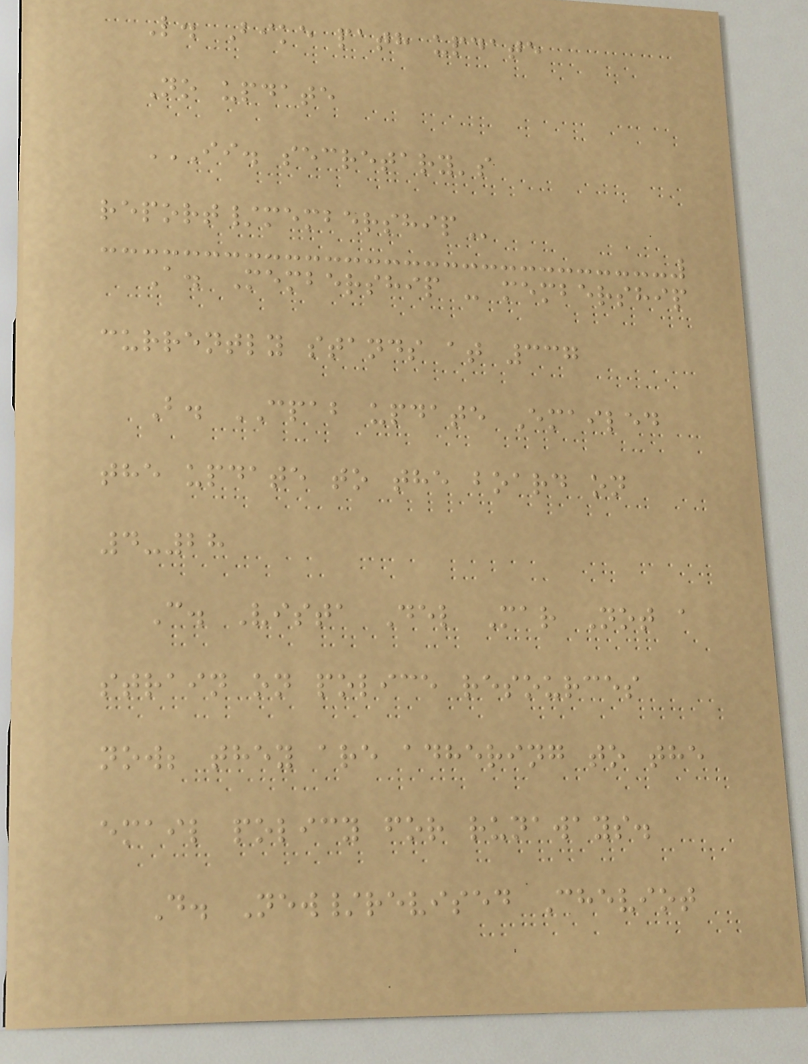L. Bike path update
No update
II. SECRETARY'S
REPORT/MEMBERSHIP
A. Membership - membership
currently stands at 337
B. CPAB update Emailed
the update to the board on
4-28
C. Vista Del Mar Not a
strain on police resources
now; they are adhering to the
email policy for runaways.
D. New/revised Cheviot
